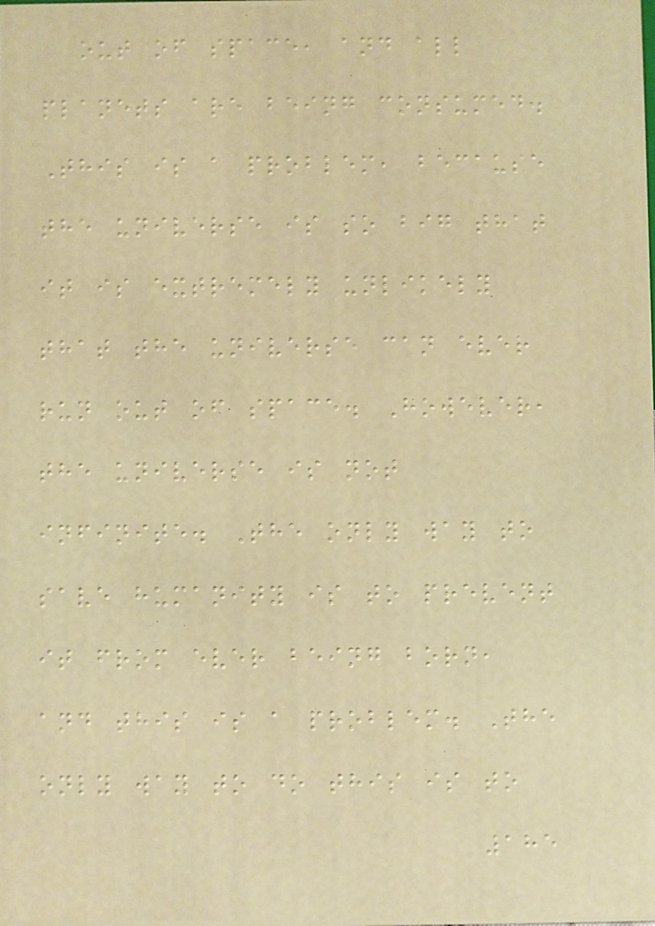out of space, and all
planets are being consumed.
This is a problem, because
the universe is so big that
it is extremely unlikely
that the universe can ever
run out of space. However,
the universe is not
infinite. The only way to
save humanity is to prevent
it from ever being born,
and this is a problem. The
only way to do this is to
185
